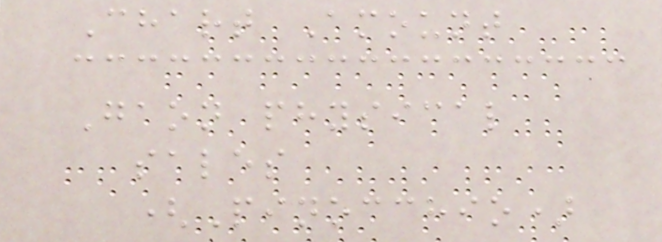Chart Amount
Gaon physical
sales
(Pinocchio)
